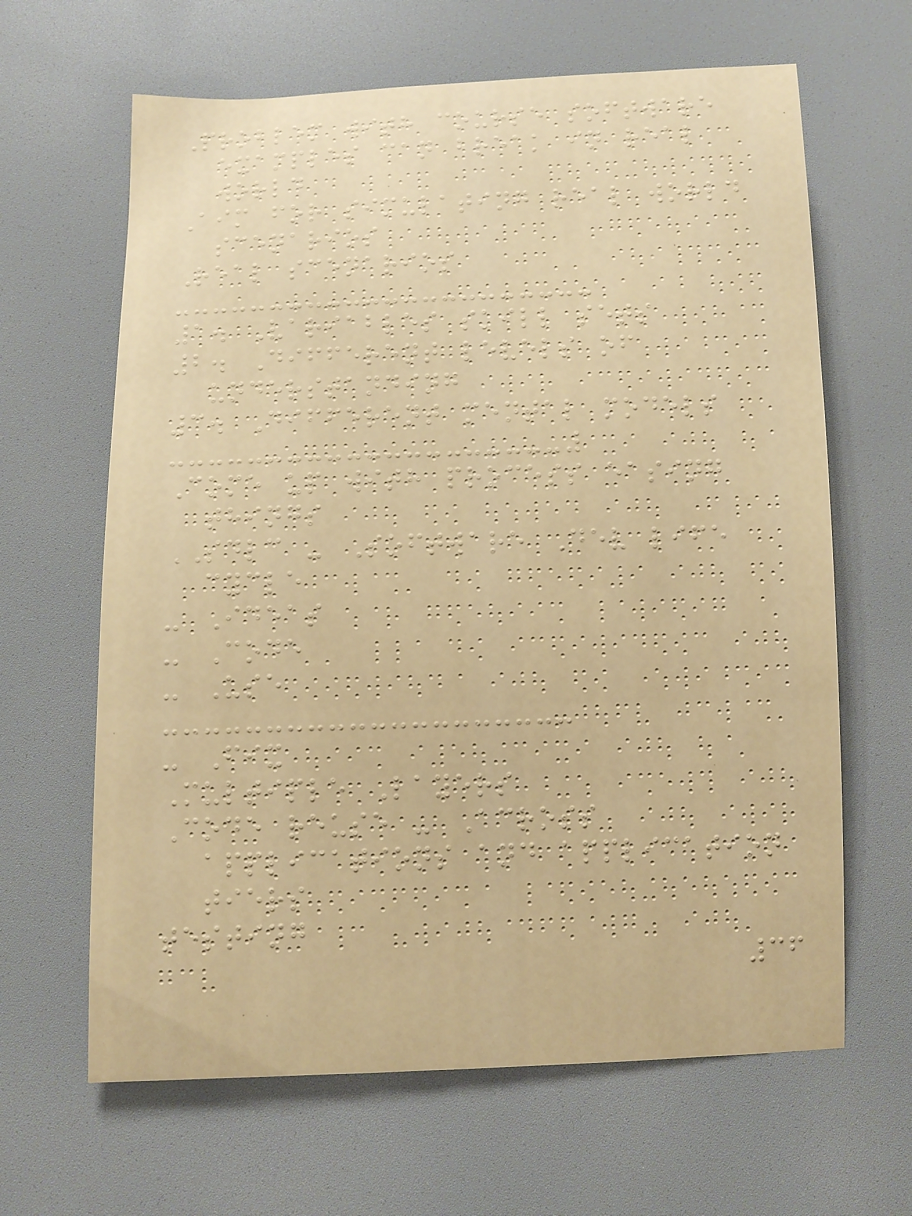Problem with course software
examples can break in real
world
Aim for simulating real world
scenarios
Real scenarios
1. Variables skill sets
2. Different levels of
understanding
3. Different mental models
Come up with process easing
things
SDLC - Software Dev life
cycle
- Ideas
- Code
- Use
- Fix
Multiple Layers
Code reuse - Across
applications and application
tiers
testing
36
